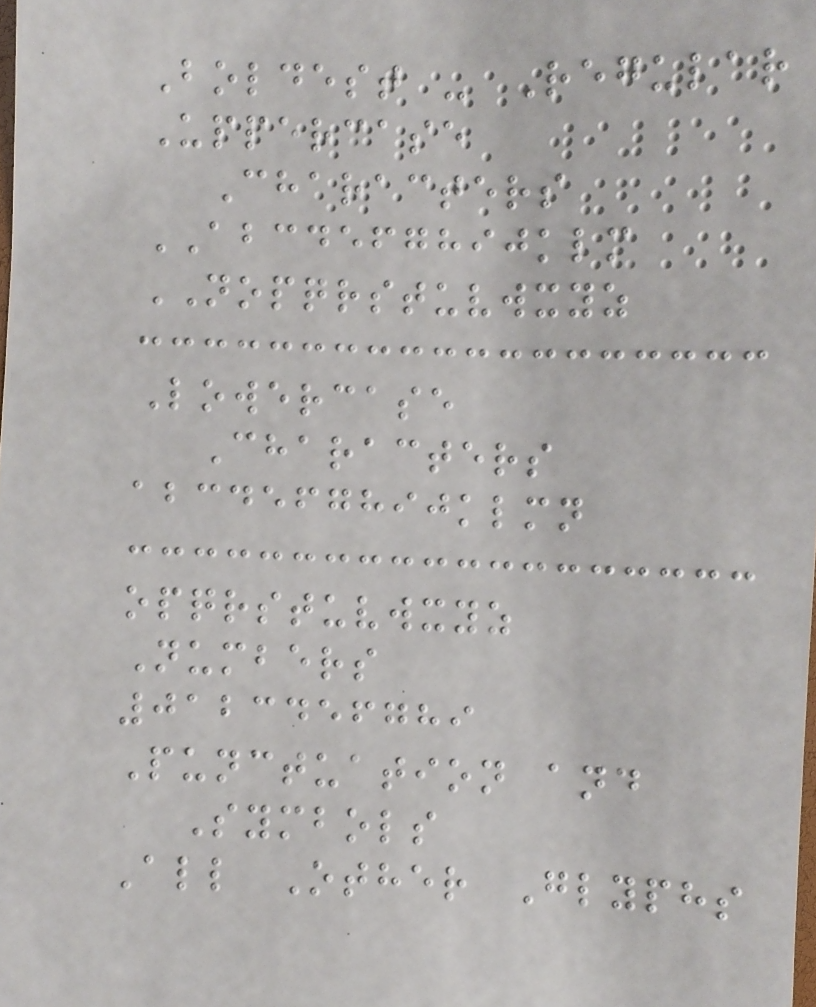Boldest - Regular
Uppercase
Characters
ABCDEFGHIJKLM
NOPQRSTUVWXYZ
Lowercase
Characters
abcdefghijklmn
opqrstuvwxyz
Numbers
0123456789
Punctuation and
Symbols
All Other Glyphs
